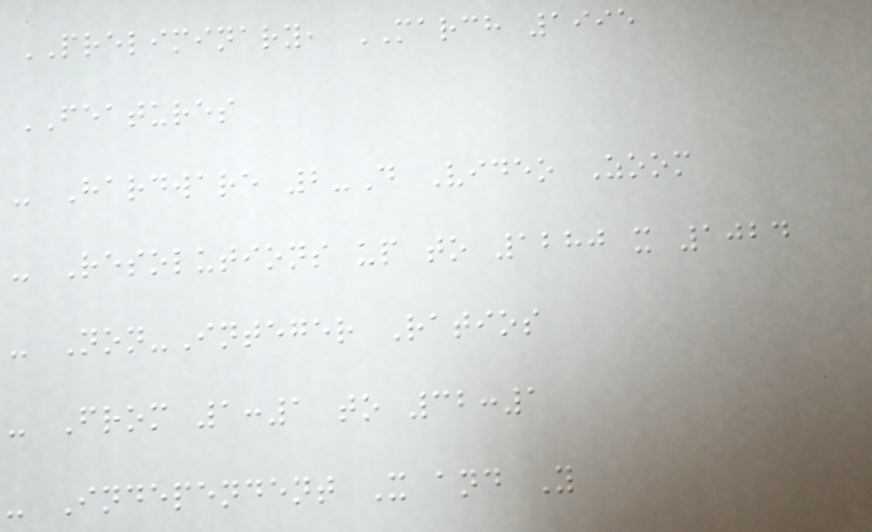PRELIMINARY, MARCH 1995
FEATURES
- Hardware 2-D Video Zoom
- Resolutions up to 1280 x 1024
- Non-Integer Ratios
- From 1:1 to 32:1
- Independent X and Y
